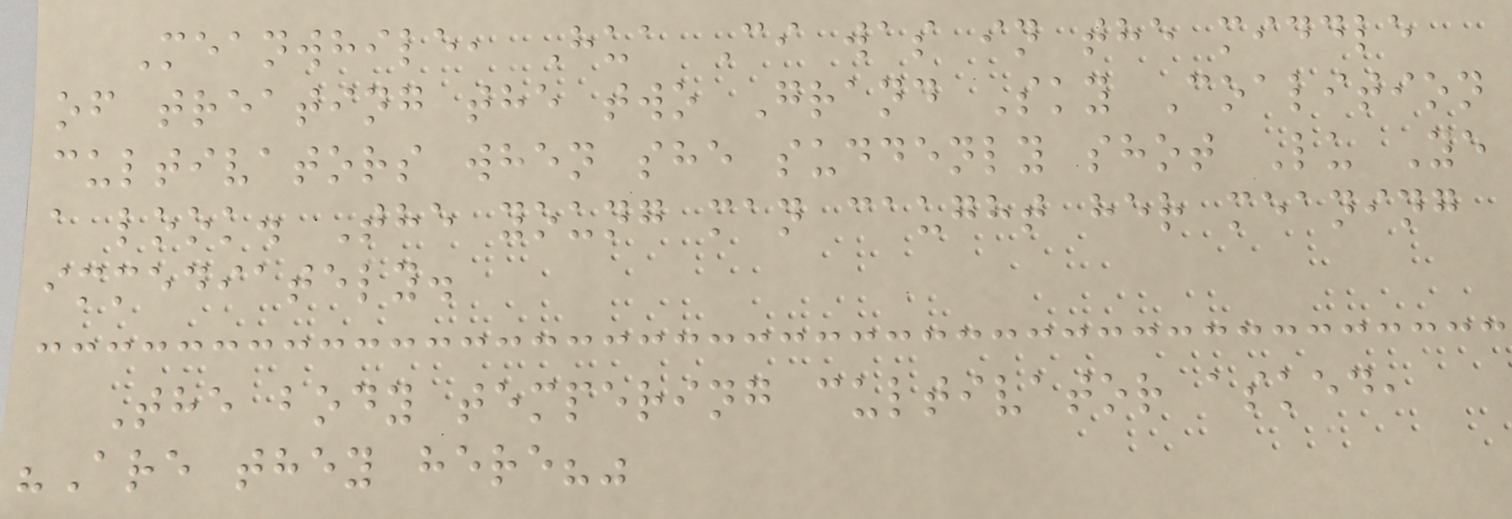Meanwhile, Hua Ci was in the middle
of treating the two Grand Sky Coalition
cultivators when she suddenly shot Lu Ye
a look. The young man caught her meaning
immediately.
The body tempering cultivator asked,
"Are they here?"
